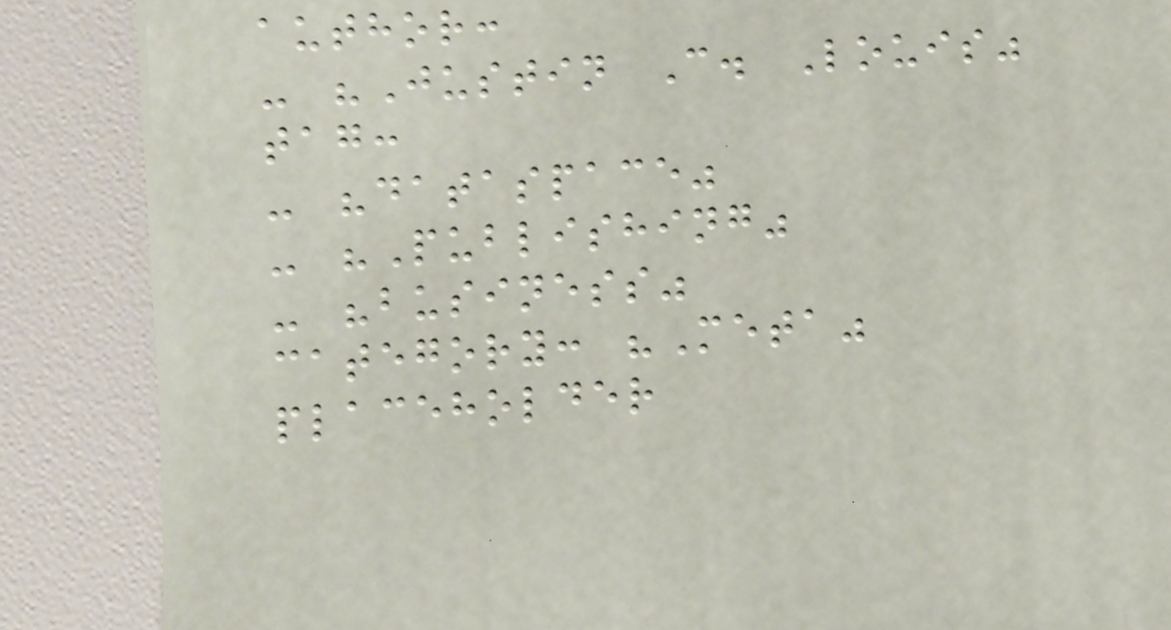author:
- "Justin C. Louis"
tag:
- "dataspace"
- "Publishing"
- "business"
category: "Meta"
placeholder
